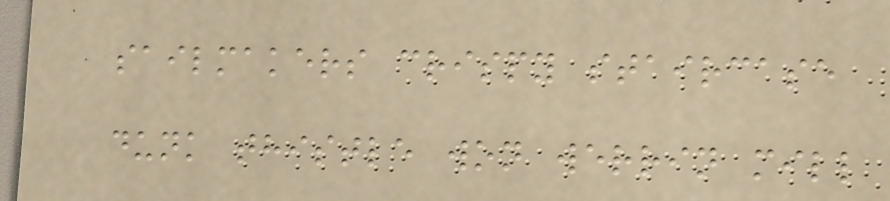sailmakers crispy staircase
dunk thistle won werrin mill
